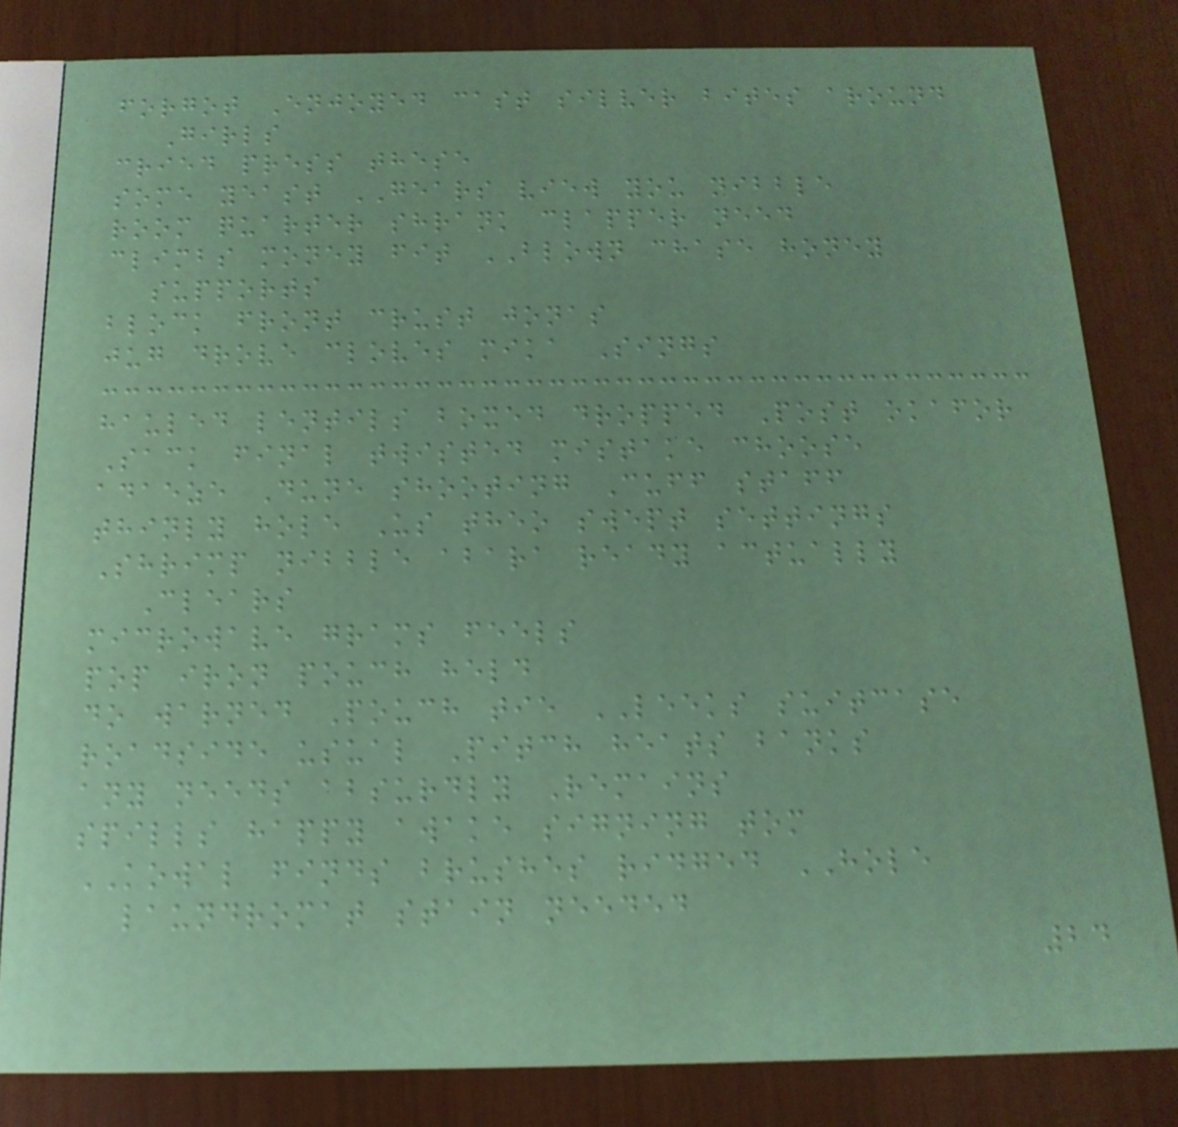forgot Enjoyed cast silver bites around
Girls
cried press these
some yeast GEARS view you nibble
room quarter shrank clapper need
climbs money fit BLOWN chase honey
supports
block front crust jonas
jug drove cloves mika Sings
hauled lentils boxed dropped Post okafor
Sack final twisted mistake choose
adaeze Dune shooting Cuff staff
thinly hole Us theo swept settings
Shrimp nibble abara ready actually
Clears
microwave grams feels
pop iron pouch held
do warned Pouch tie LEEKS suitcase
roadside usual Pitch heats banks
any needs absurdly Remains
spills happy awake signing tom
KOWAL finds brushes ridged HOLE
laundromat stain needed
24
